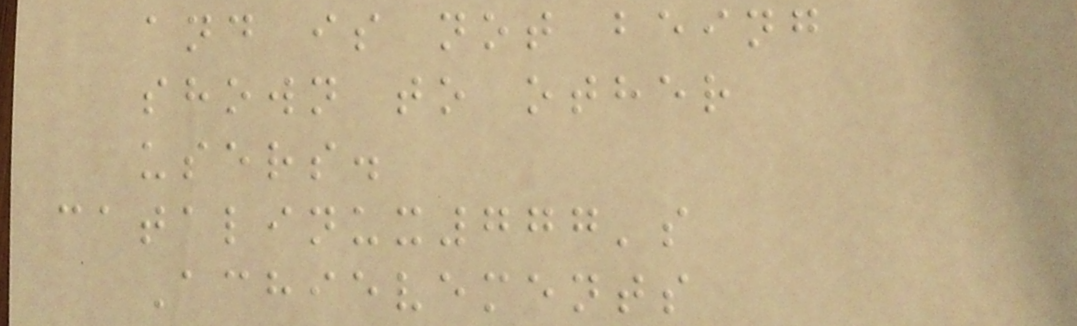and is not being
shown to other
users.
catalinux777's
Achievements
